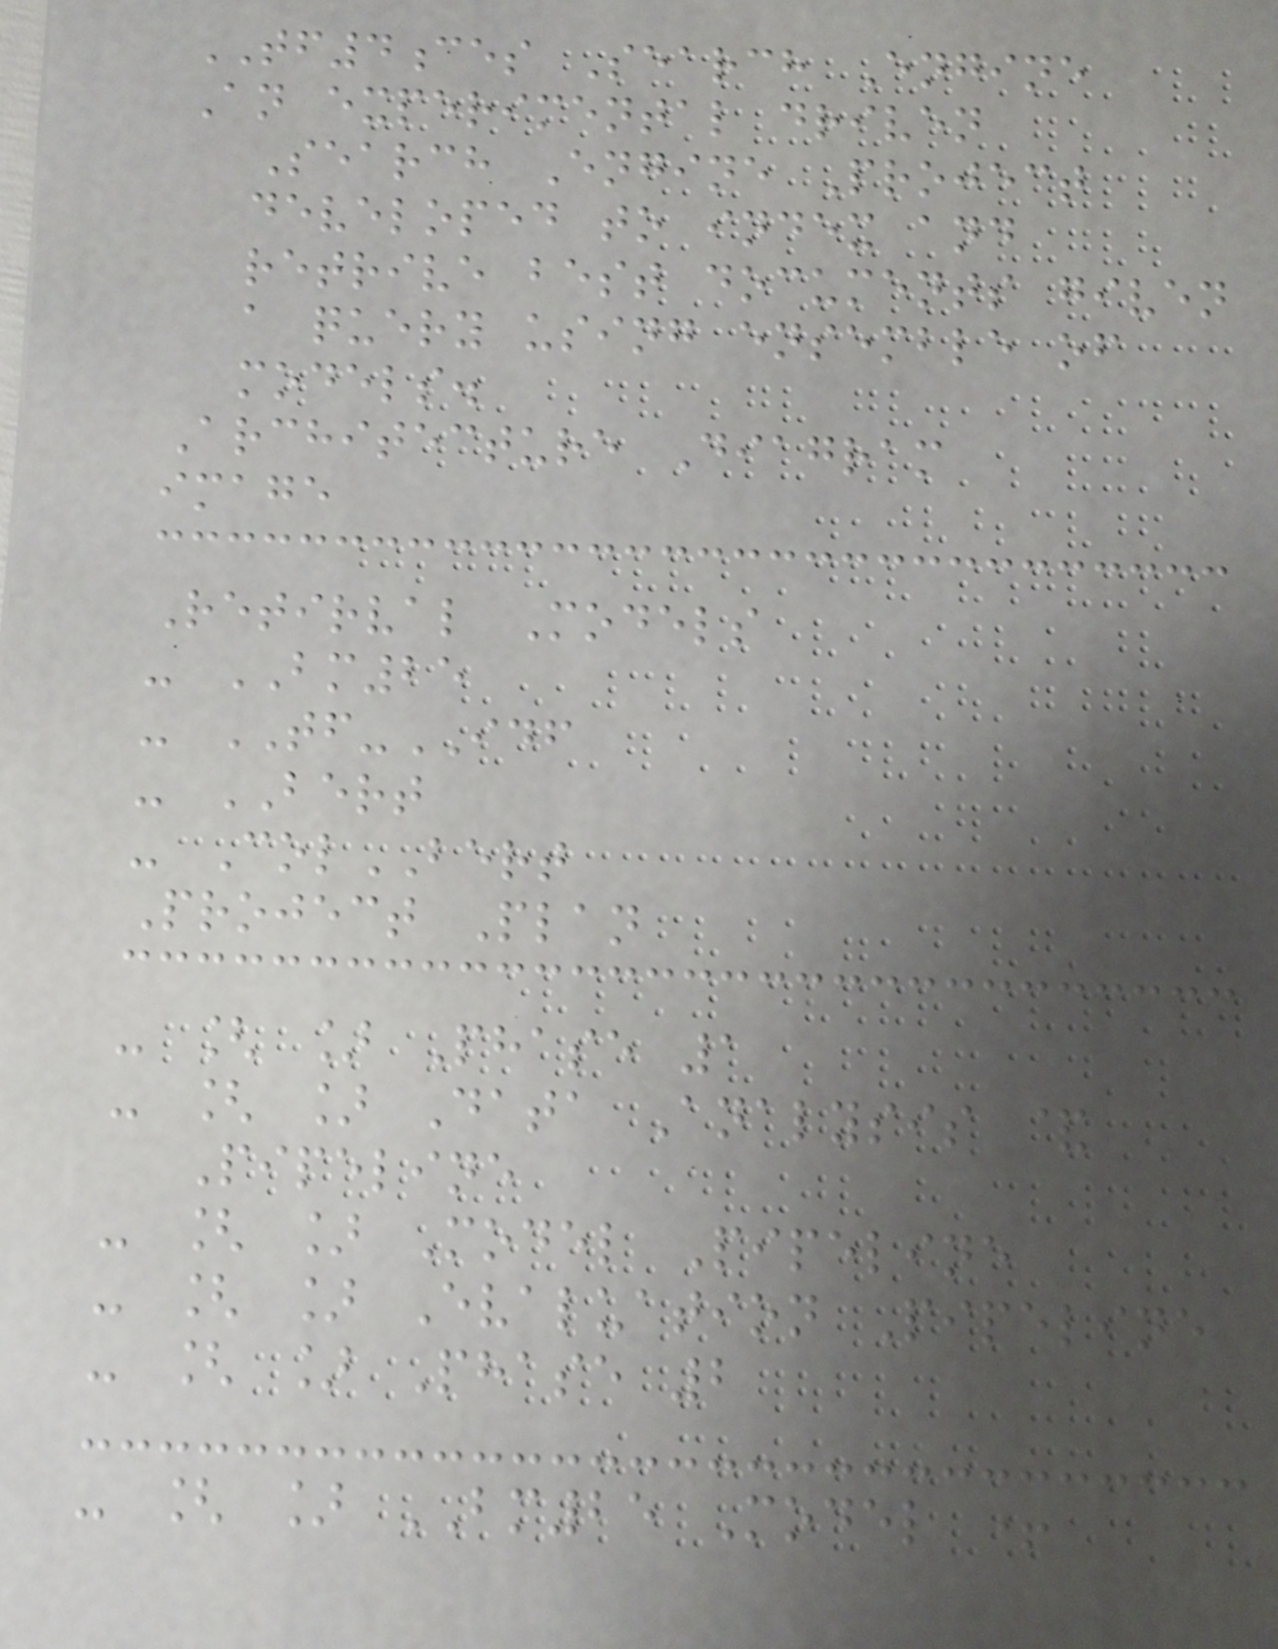TF4ces Search Engine
An experimental driven
Search Engine Project
developed to index and
retrive best documents given
a query using ensemble of
models.
Architecture Diagram
image
Retirval Models
- BM25
- TF-IDF
- BERT
- ColBERT
Project Plan
- [ ] Phase 1
- [ ] Data Analysis &
Pipeline
- [ ] Model Pipeline
- [ ] Evaluation Pipeline
- [ ] Phase 2
- [ ] BM25 Model +
